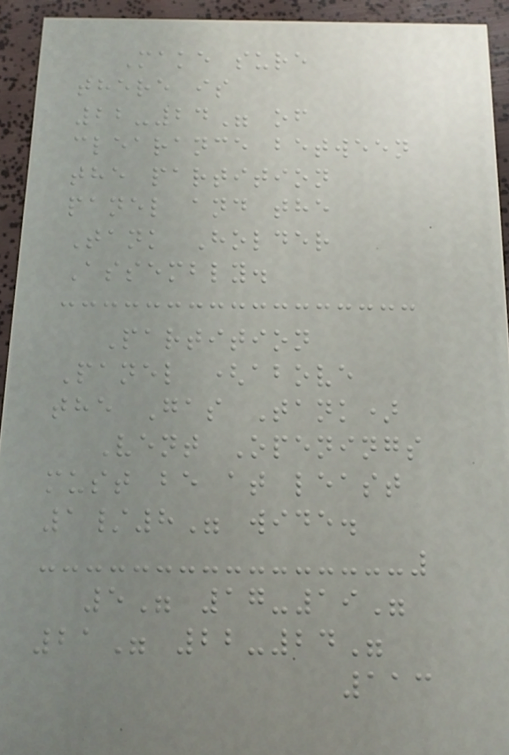Make sure
there is
22-24" of
clearance between
the partition
panel and the
Tank Holder
Assembly.
Partition
Panel (above
the Gas Tank)
Vent Openings
must be at least
1/8" wide.
5" 17-19"
21" 22-24"
113
